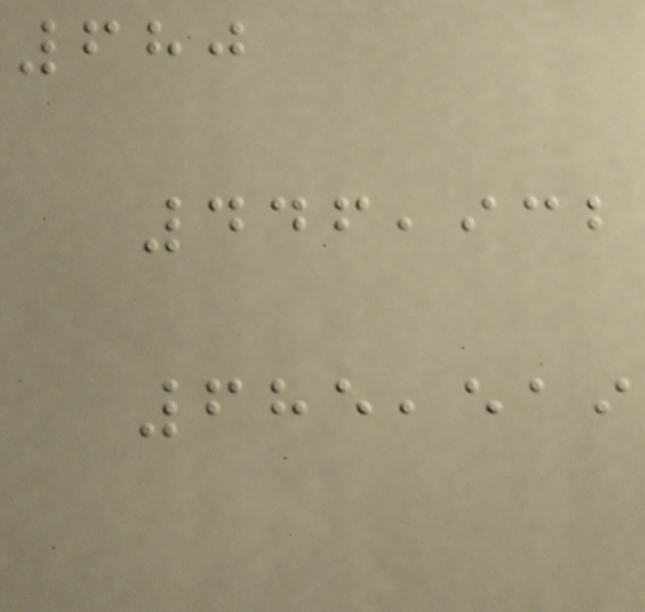680
446,932
685,519
